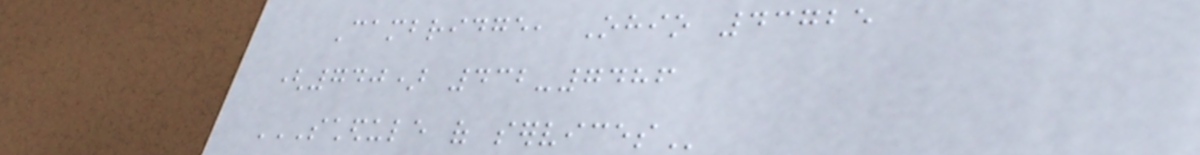Cambridge, Ohio 43725
(740) 432-7486
SCHEDULE OF SERVICES
